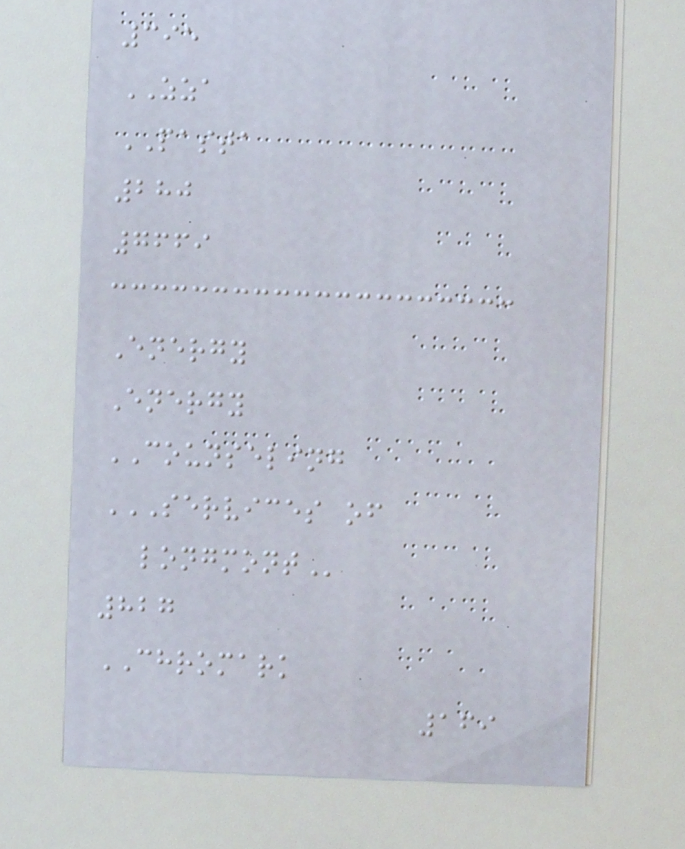395
ZZA
PASTA
280
7669
Energy
Energy
COUNSELING
SERVICES OF
LONGMONT
827
CHROMARK
169
